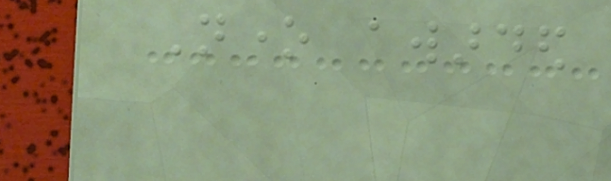None awarded
